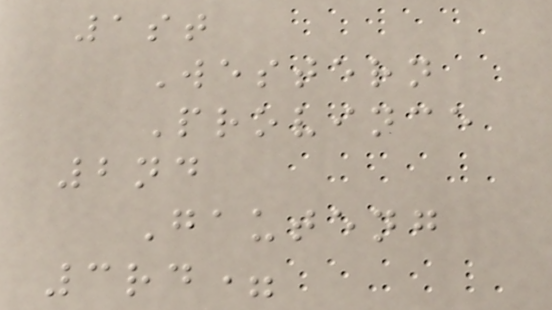1st
Western
Province
2nd
Gauteng
3rd=
